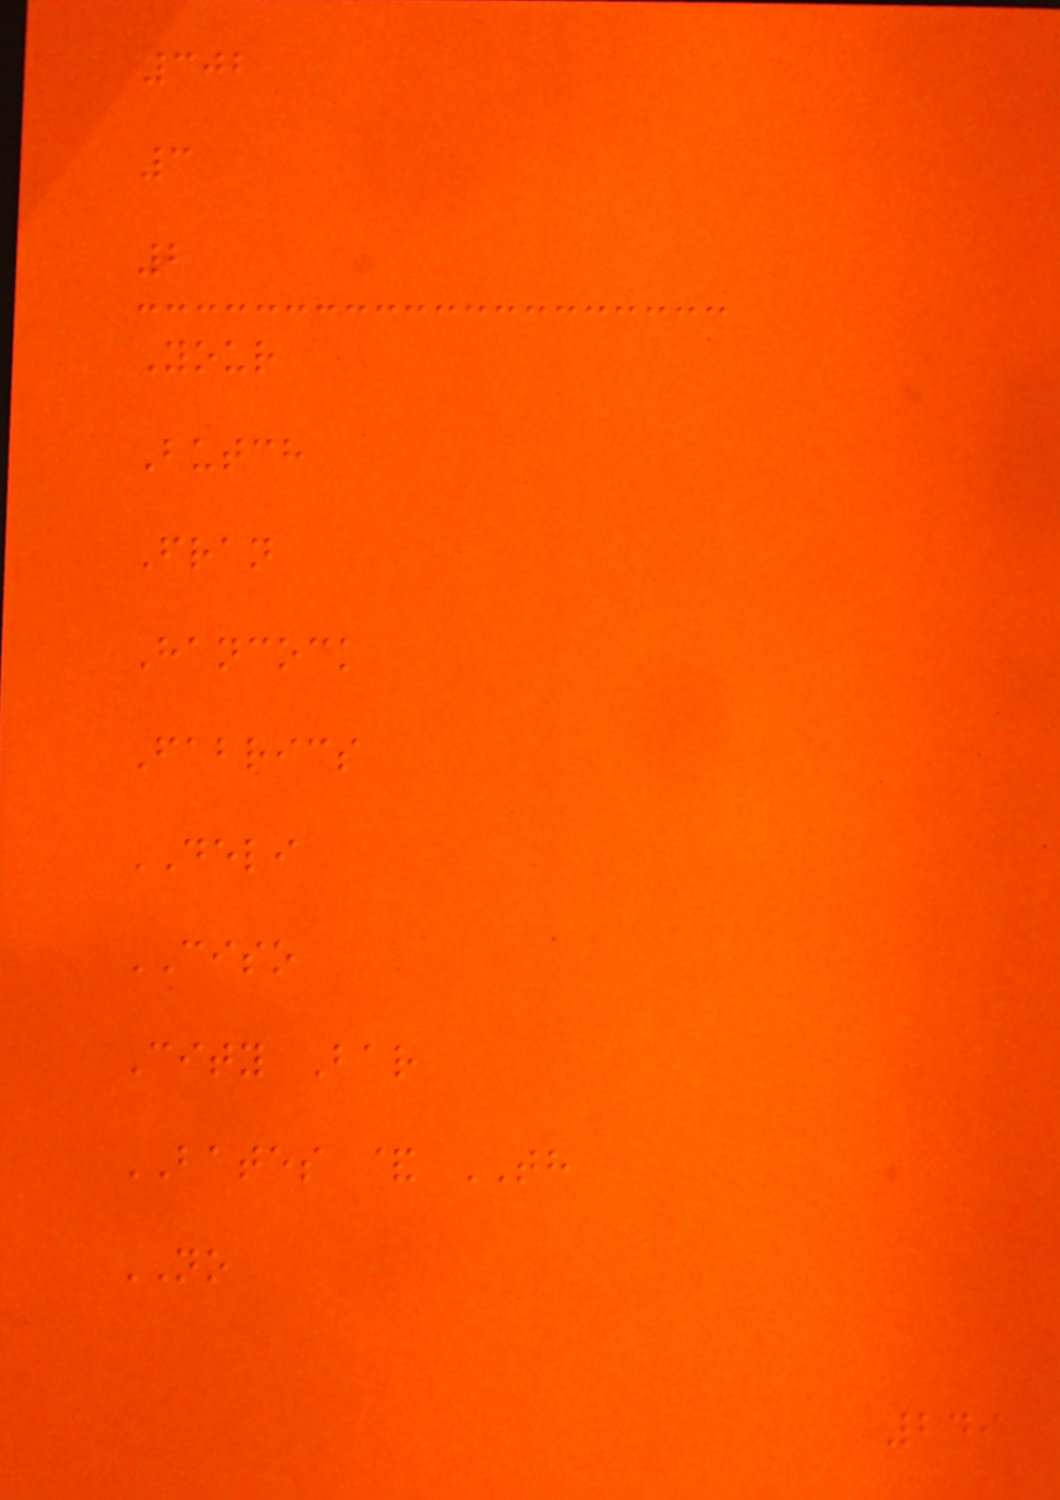302
3
2
Your
Butch
Fran
Hancock
Fabrics
DELI
CISO
City Bar
BATES & TH
NO
249
